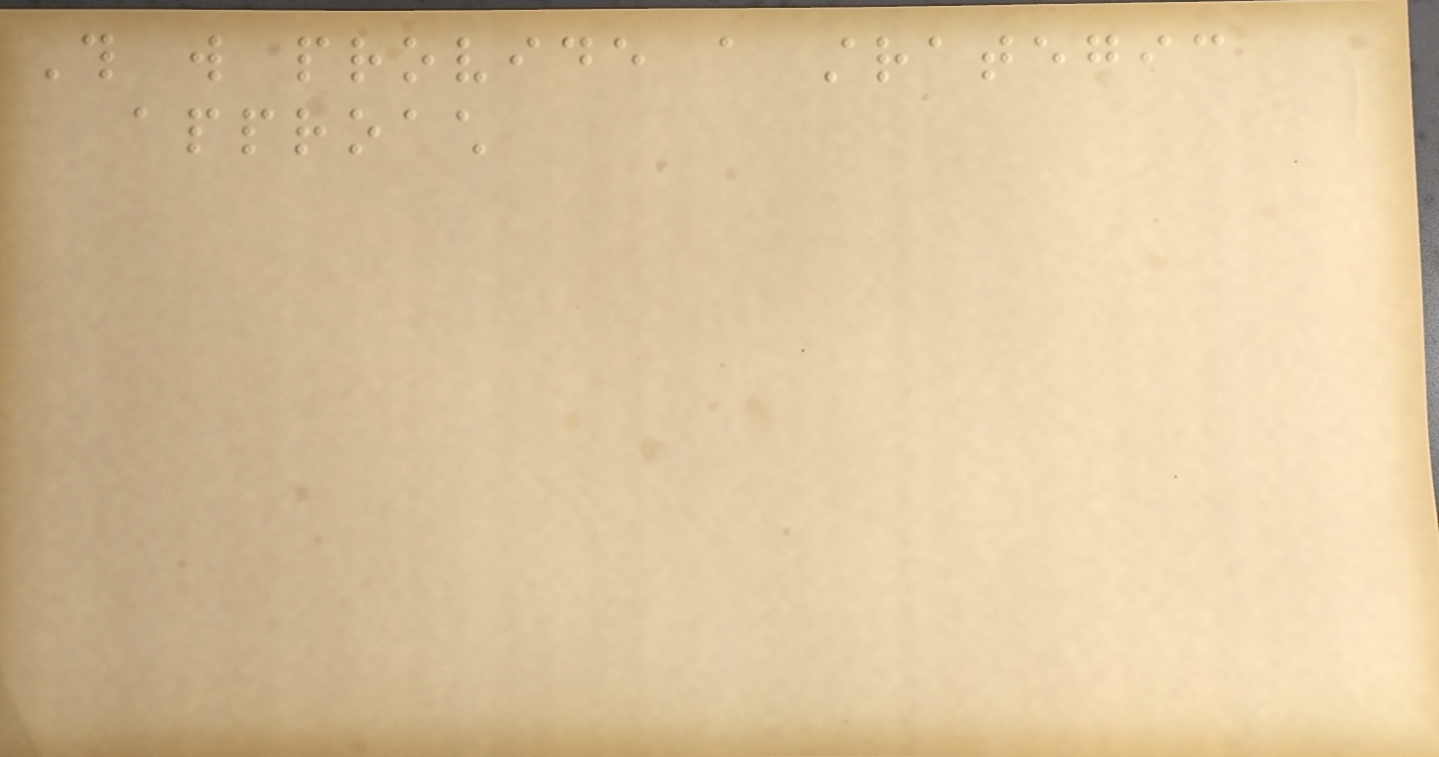This will provide a strategic
approach
